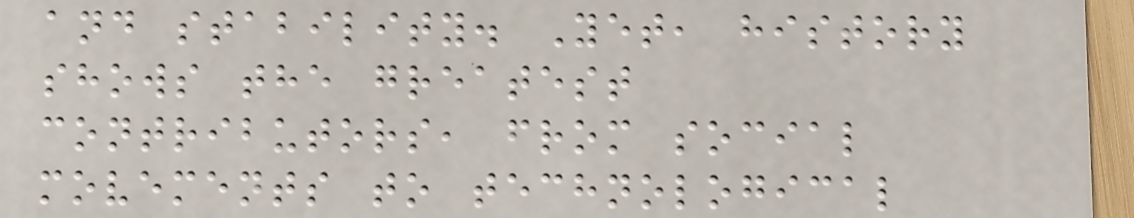and stability. Yet, history
shows the greatest
contributors, from social
movements to technological
